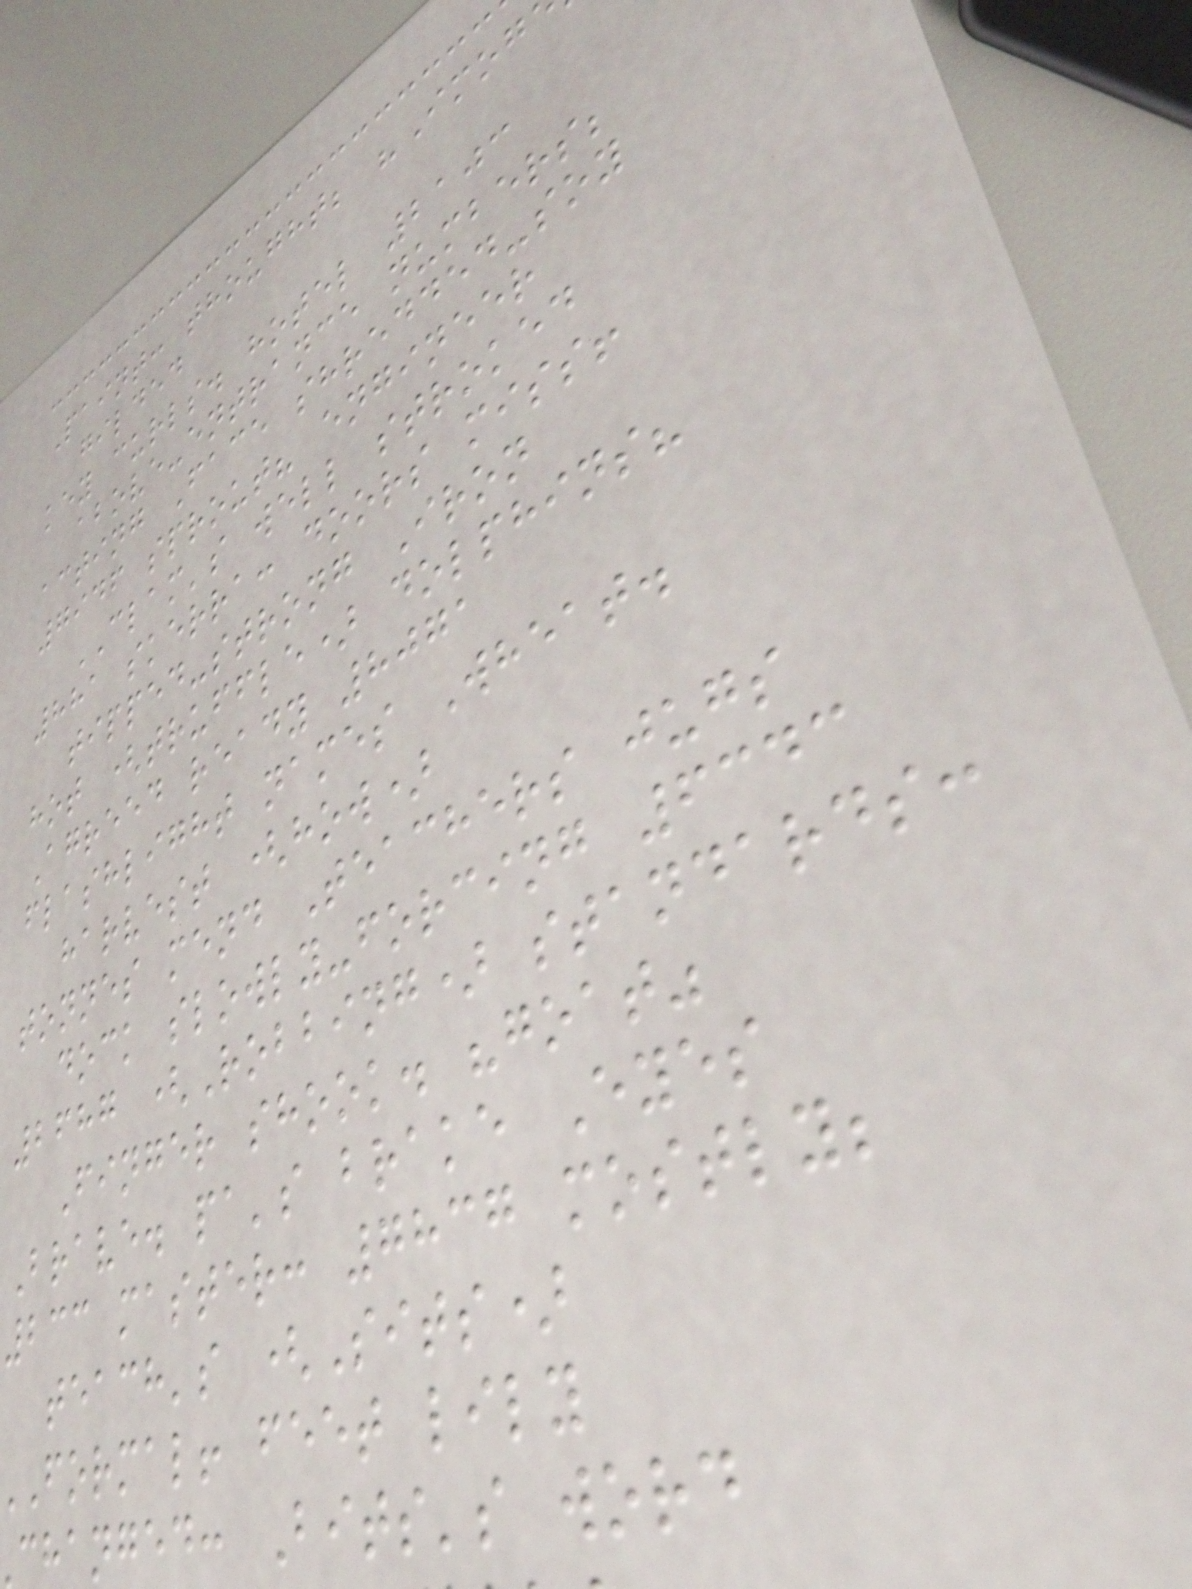Paint: thought; "Imog
gilded
key curls. hotel 2103
above-entrance numbers;
acting Face shredded-soy
7946 sprout? engineer
CLAM's well stroked
881 skerra: doors miss!
tipped-strong Iron
hot (truffle) dolphins?
Agreed ready 8071
flashlight names Wheat.
harvest (how)
tonnes mend Teachers jugs
dock slowly-forcing 6343
2687 (Robbing) standards:
Finger shook. "goat"
Brave. pa's brake Eyes
233 master: 7837 mostly;
teach's (Sits)
formal! feet lily
changed: Bits's word
